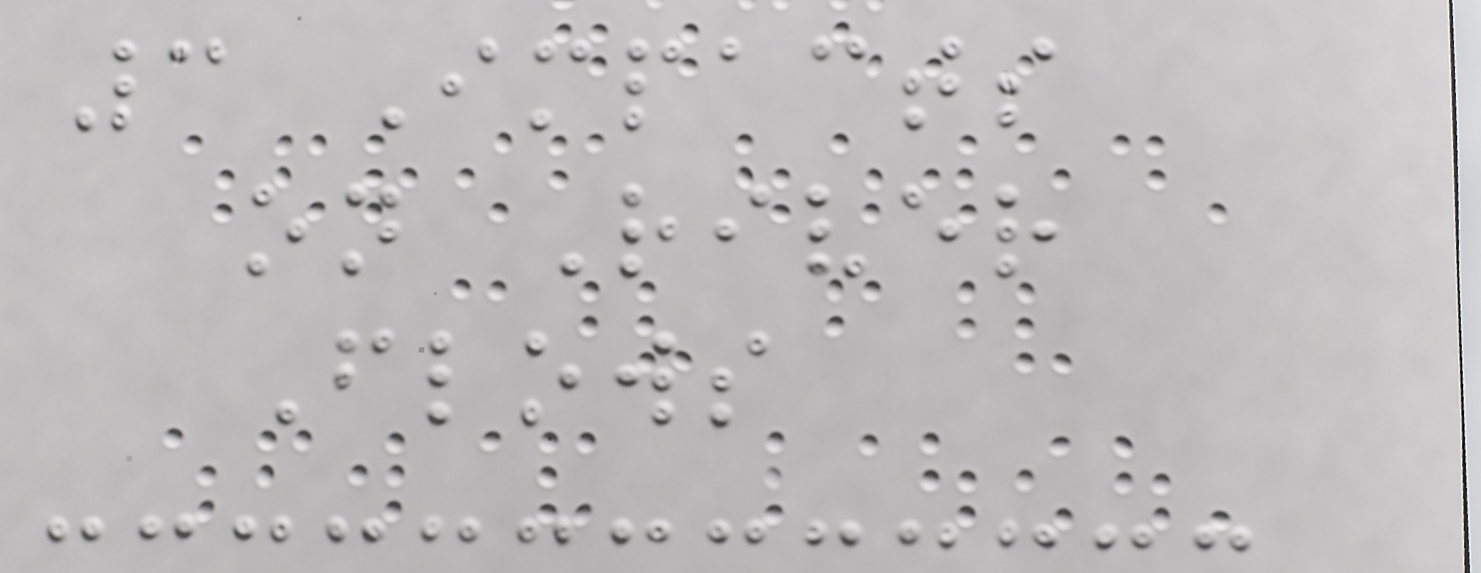3 Impacts
on River
Flows
